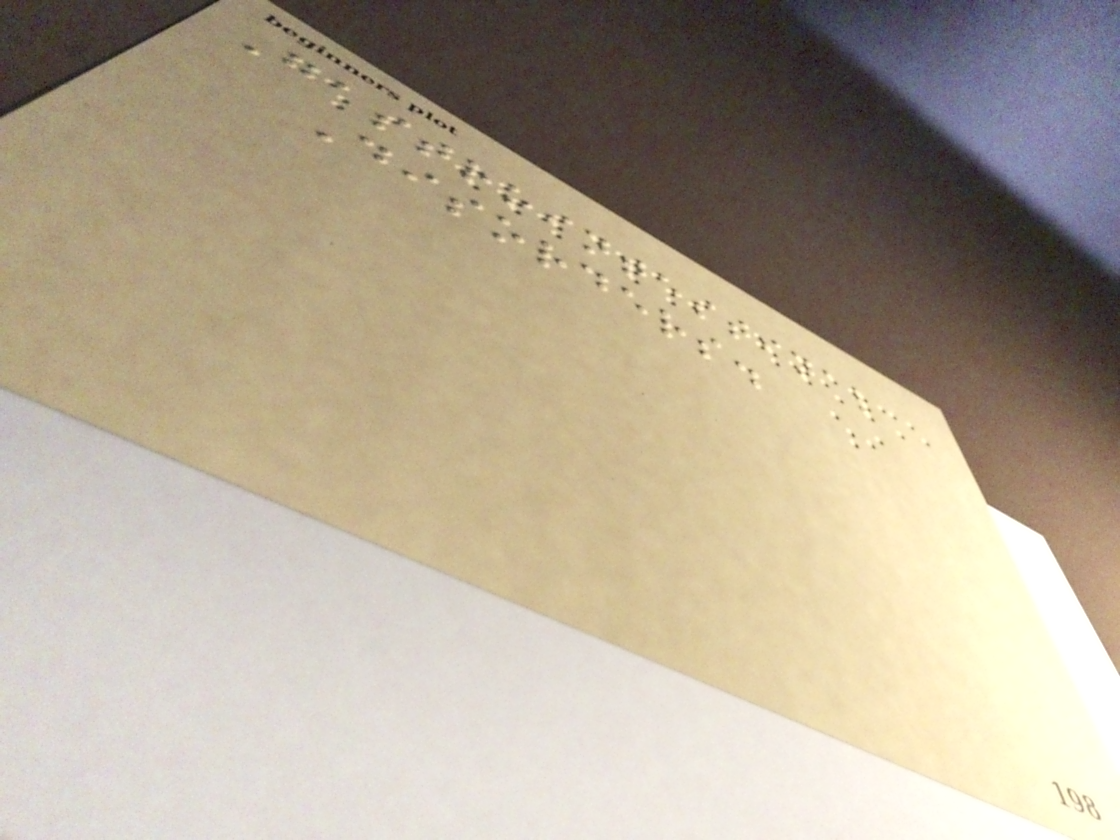Gastrointestinal
Disorders.
